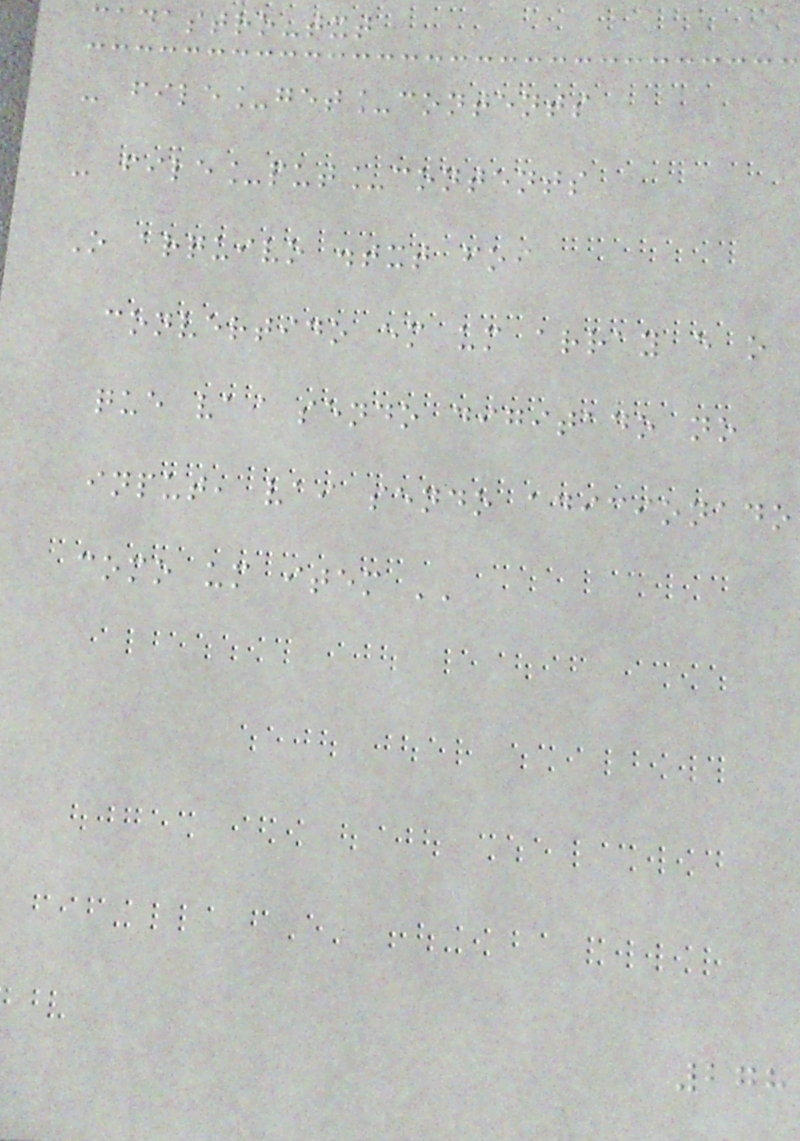cadastro-txt
- file_get_contents
- file_put_contents
O arquivo .txt foi
convertido em um array e o
que vai sendo digitado no
input, vai sendo adicionado
como um item ''
278
